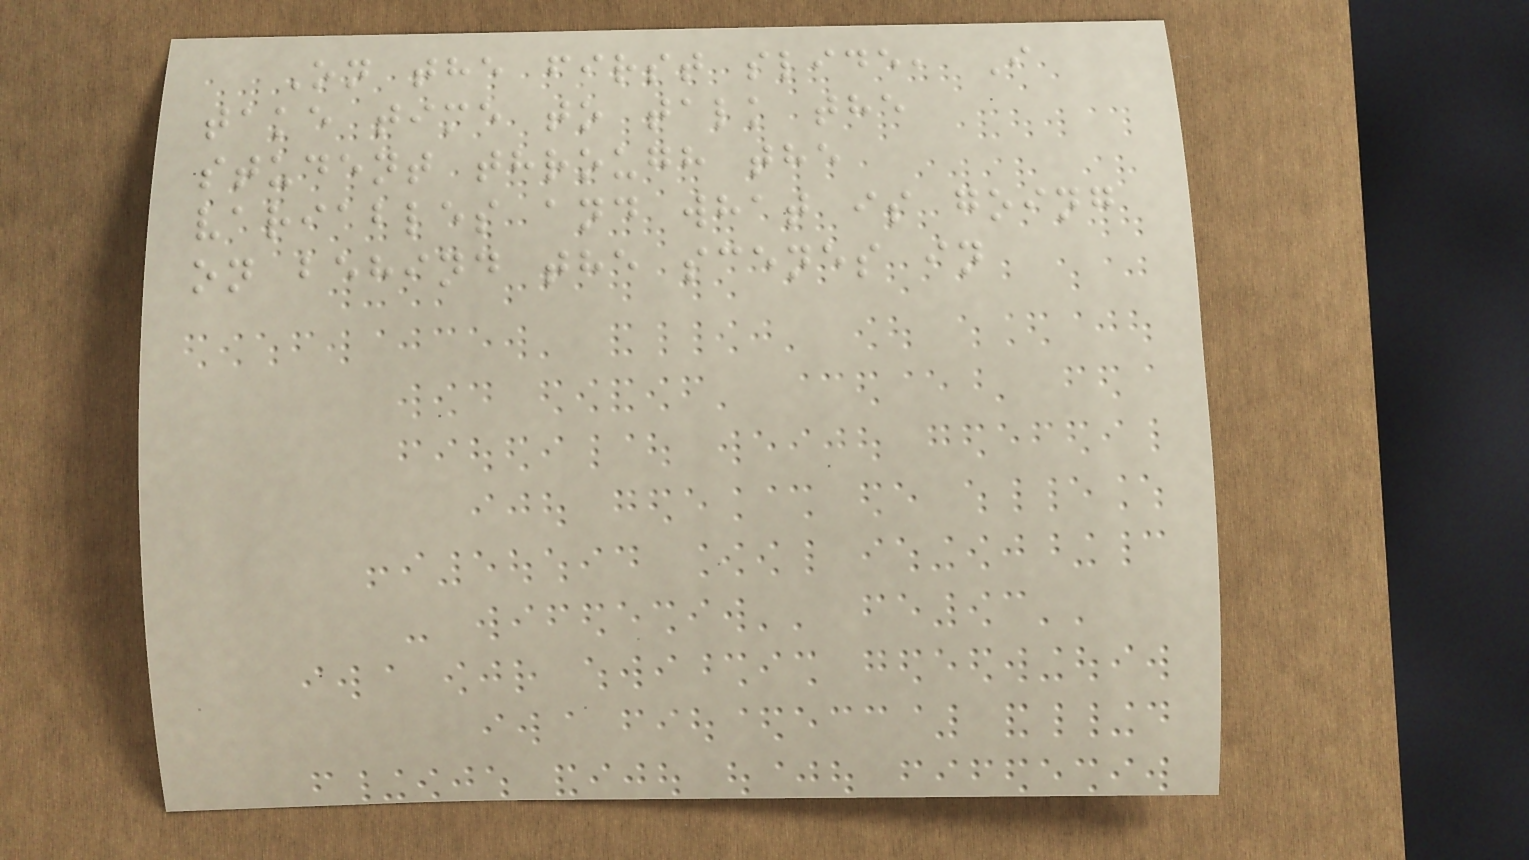On the first slide, I
take time to talk the
student through the
variables and what is going
on behind the scenes in
